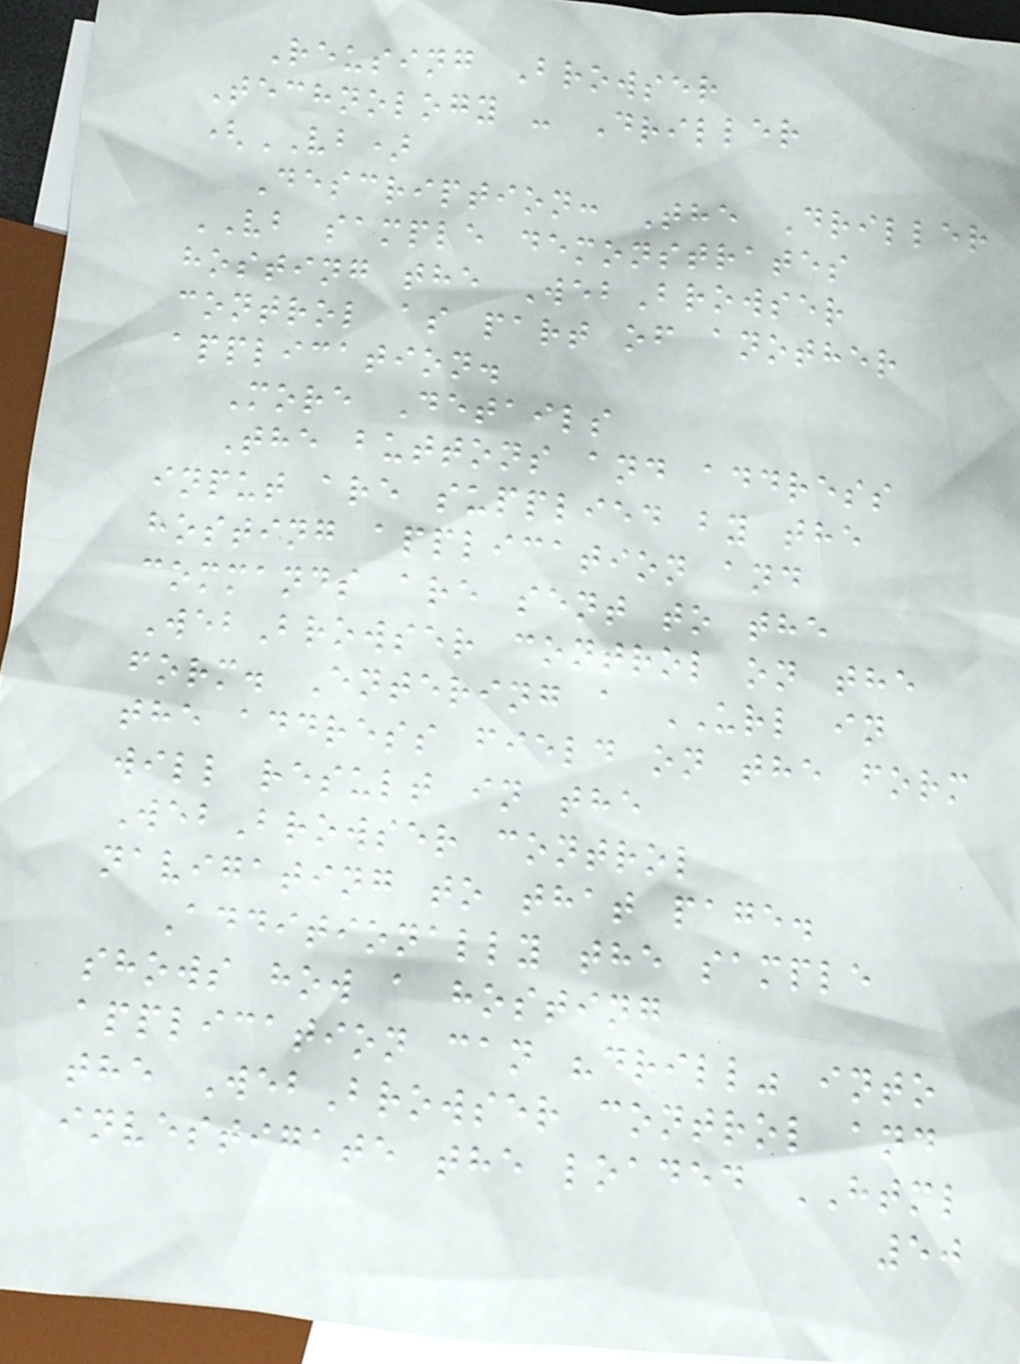Reusing Browser
Technology - Driller
(VB)
Description: The Driller
VB sample demonstrates
hosting the WebBrowser
control as part of another
application.
More Details
The buttons and address
input are supplied by the
hosting application and
commands are sent to the
WebBrowser control on the
form. Entering a URL in
the address field on the form
will result in the
WebBrowser control
navigating to that page.
Additionally the sample
shows how a hosting
application can "drill" into
the WebBrowser control and
investigate the loaded HTML
50
